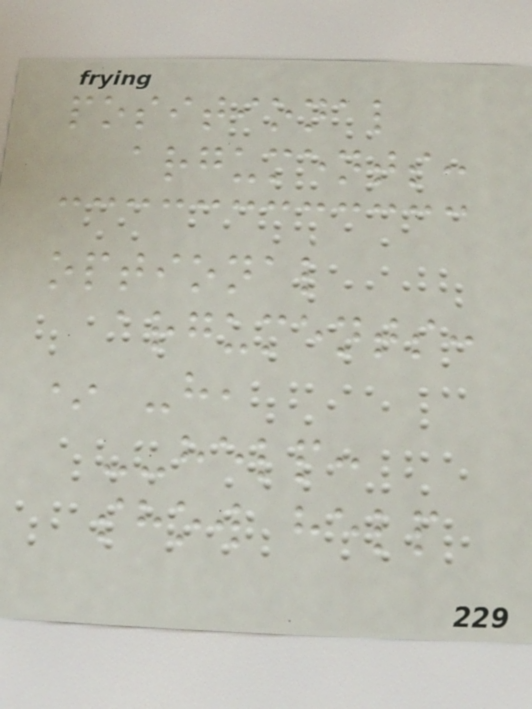positional
arguments:
optional
arguments:
* -h,
--help:
show help
